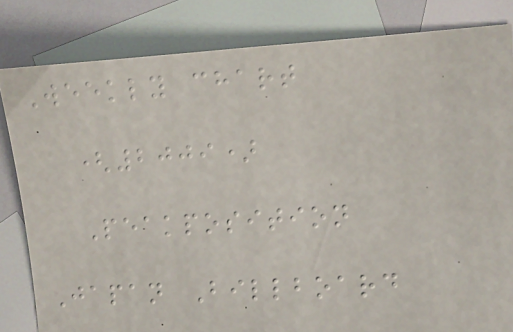Weekly chart
(2009)
Peakposition
Japan Billboard
